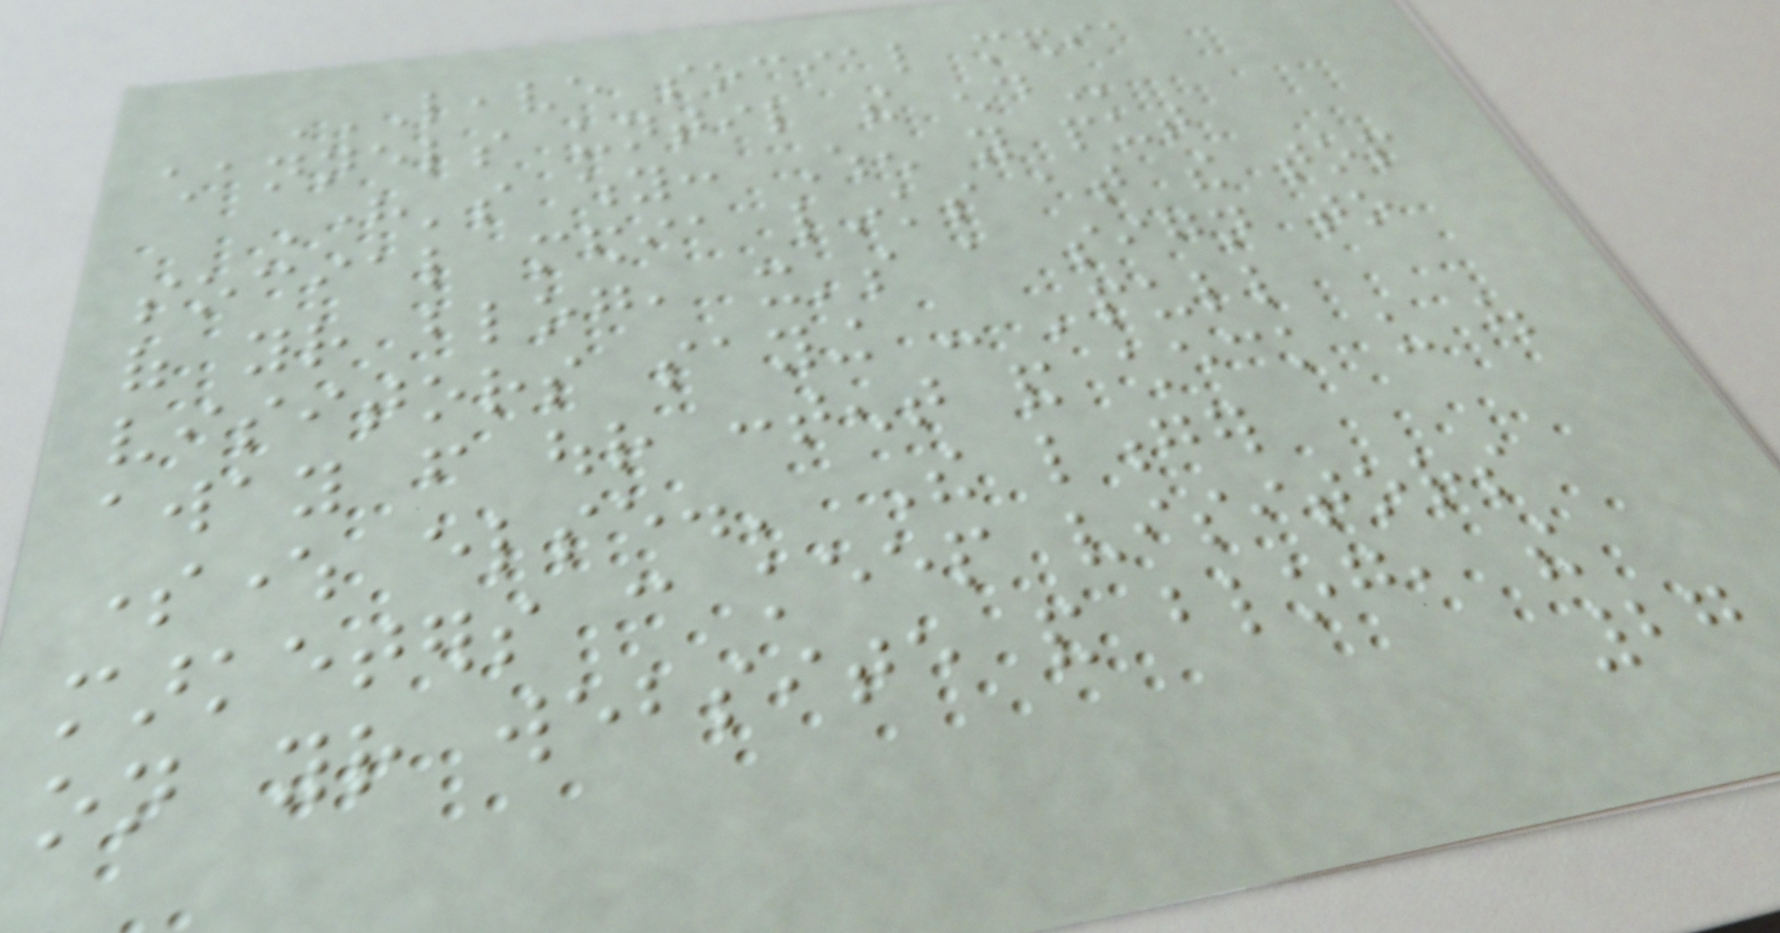LEAVE SOCIAL MEDIA
CHANNELS UNTIL THE END
Here's why: When you put
social media links at the top
of your blog, it's a sign to
visitors saying - 'pull
away from our content and check us out
somewhere else.' The longer
marketers can keep visitors
on your website and blog, the
27
